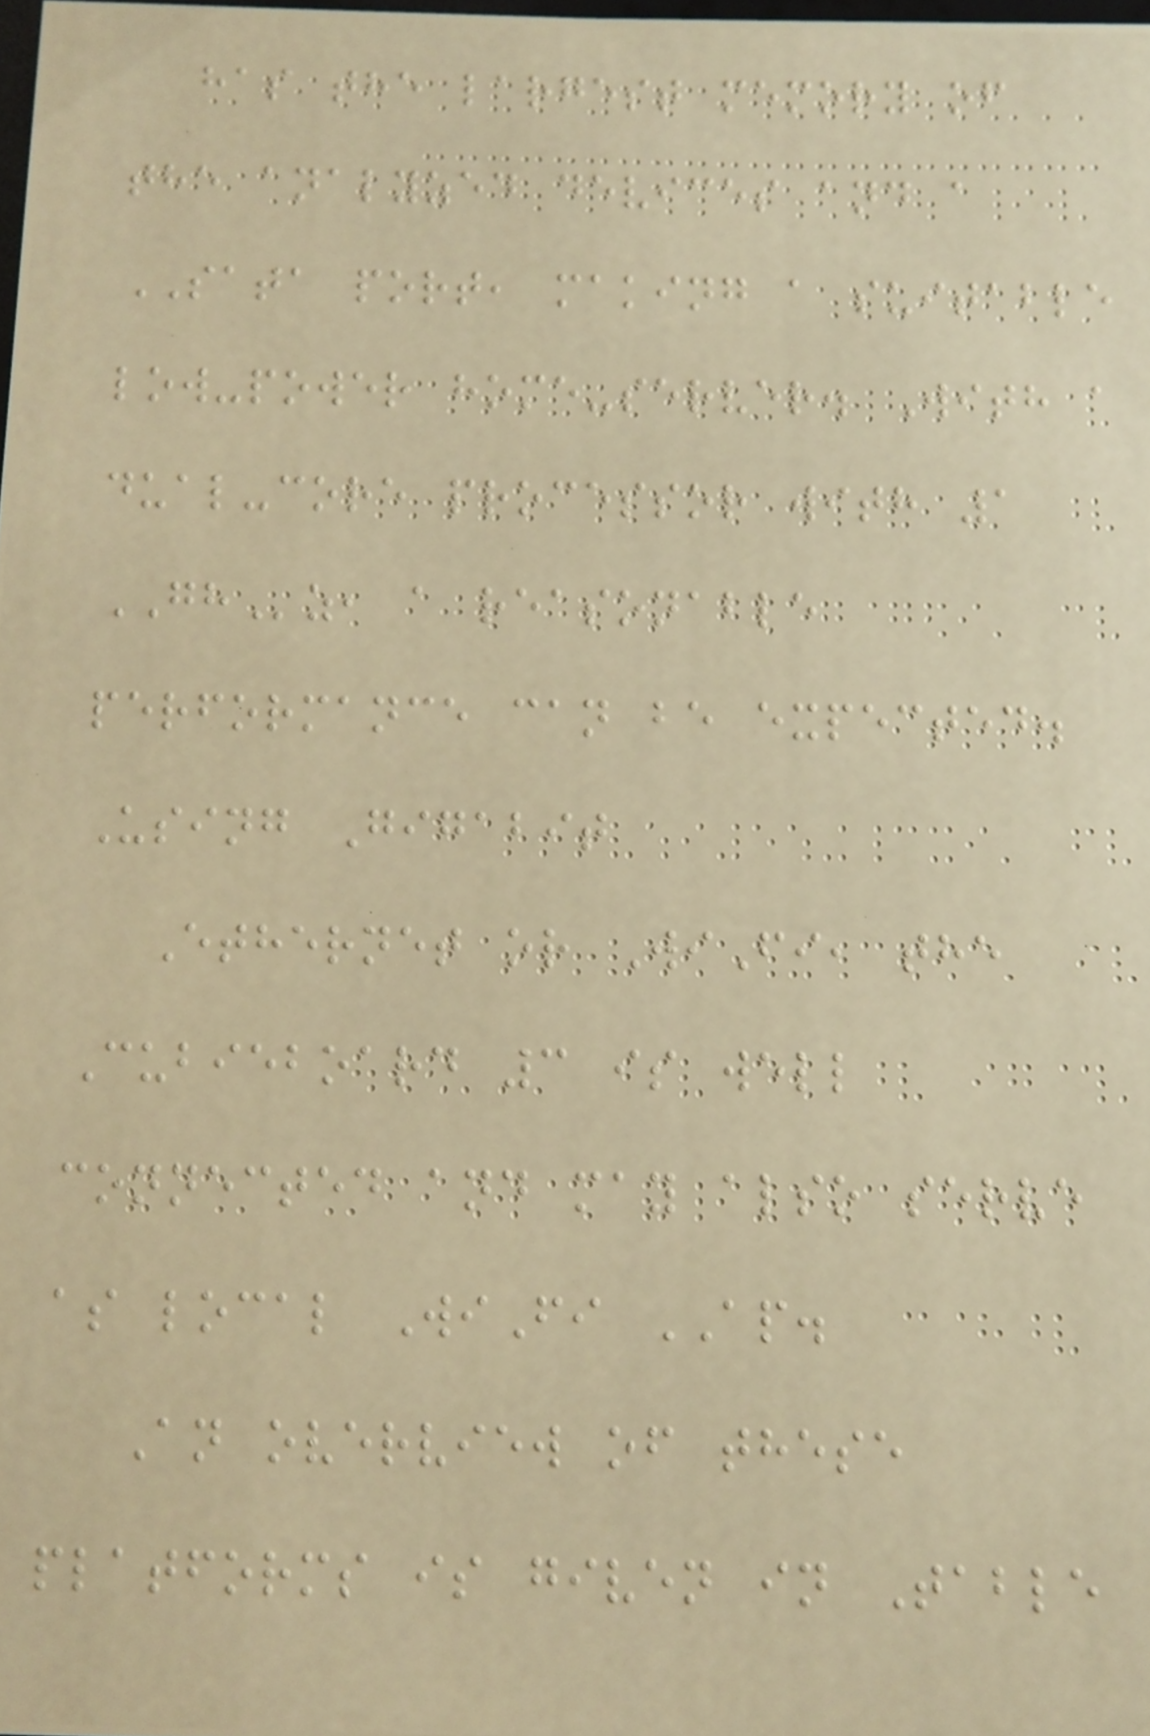has the largest memory of
the analyzed devices and a
SATA port, making a suitable
low-power home-server. With a
dual-core processor with 1
GHz, a reasonable
performance can be expected.
Using Gigabit
Ethernet or WiFi, the
Cubieboard 3 is well
connected and may also serve
as local WiFi AP.
An overview of these
platforms is given in Table
